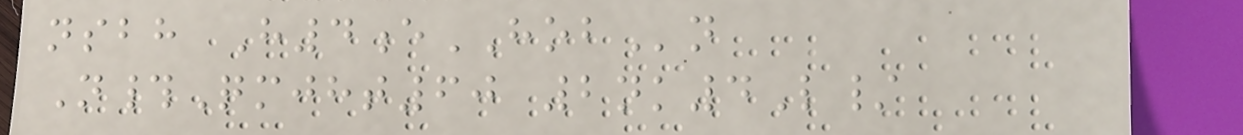nsbh H4eHOBn
N#Qmjht60 2nk4L/
